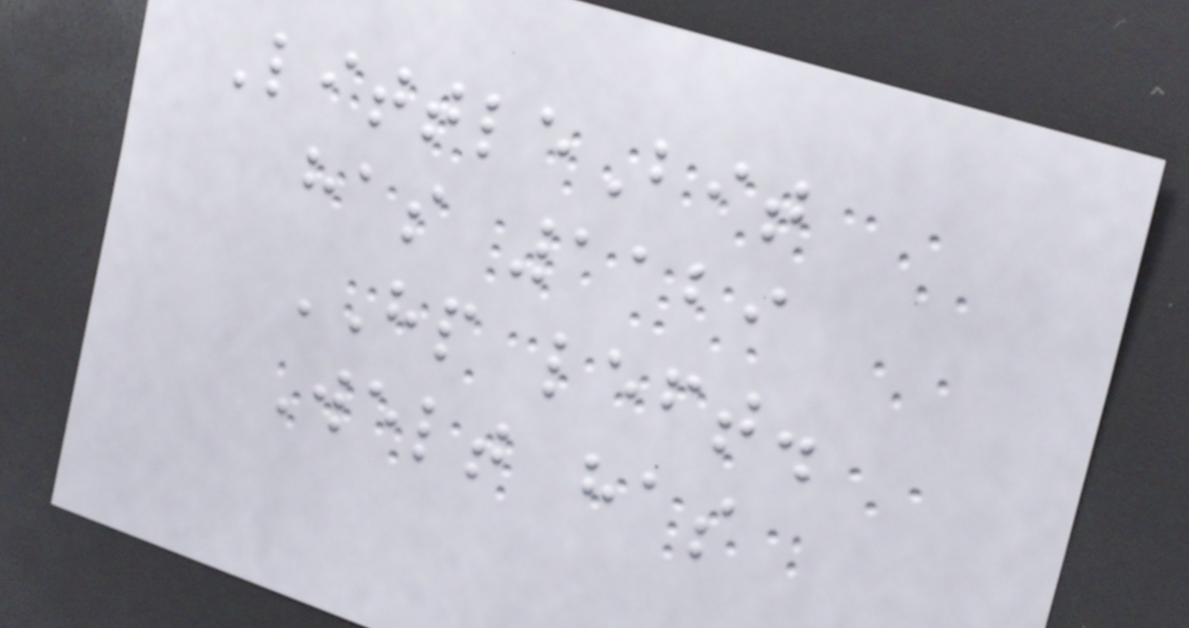LittleBit
has 1129
HP left.
Welt has
